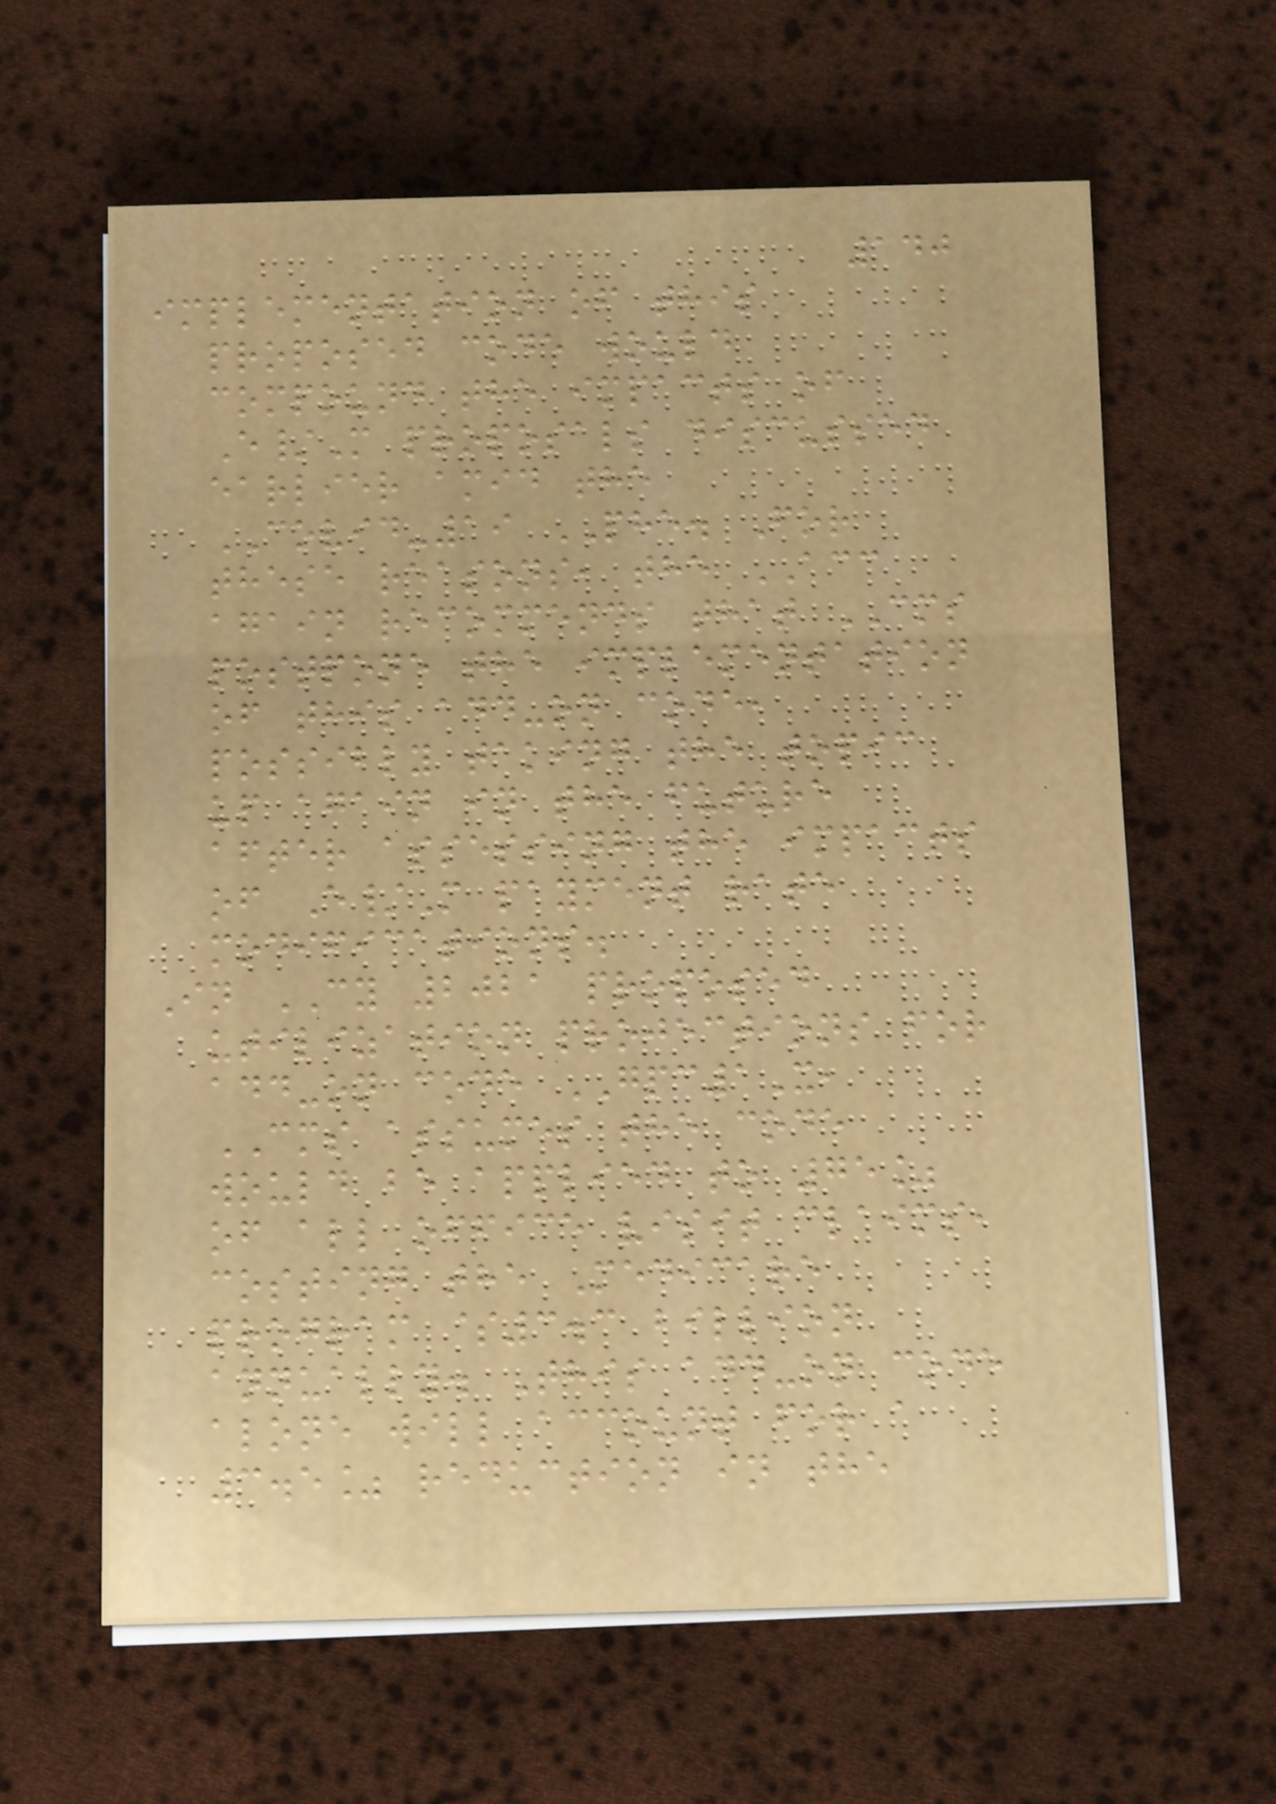140
implementation of this
proposed code would
compound the impacts of
E/M proposals discussed
earlier amid the
COVID-19 PHE. For
these reasons, the ACC
again recommends that CMS
postpone the implementation
of this add-on code,
possibly taking the topic
up again in the future
after assessing the impacts
of E/M payment rate
modifications.
In CY 2021 proposed
utilization projections for
add-on code GPC1X,
CMS assumes the code
would be applied to 75%
of all office visit claims,
costing the Medicare
program $3.3 billion
annually. This add-on code
alone will account for a
3.5% reduction in the
